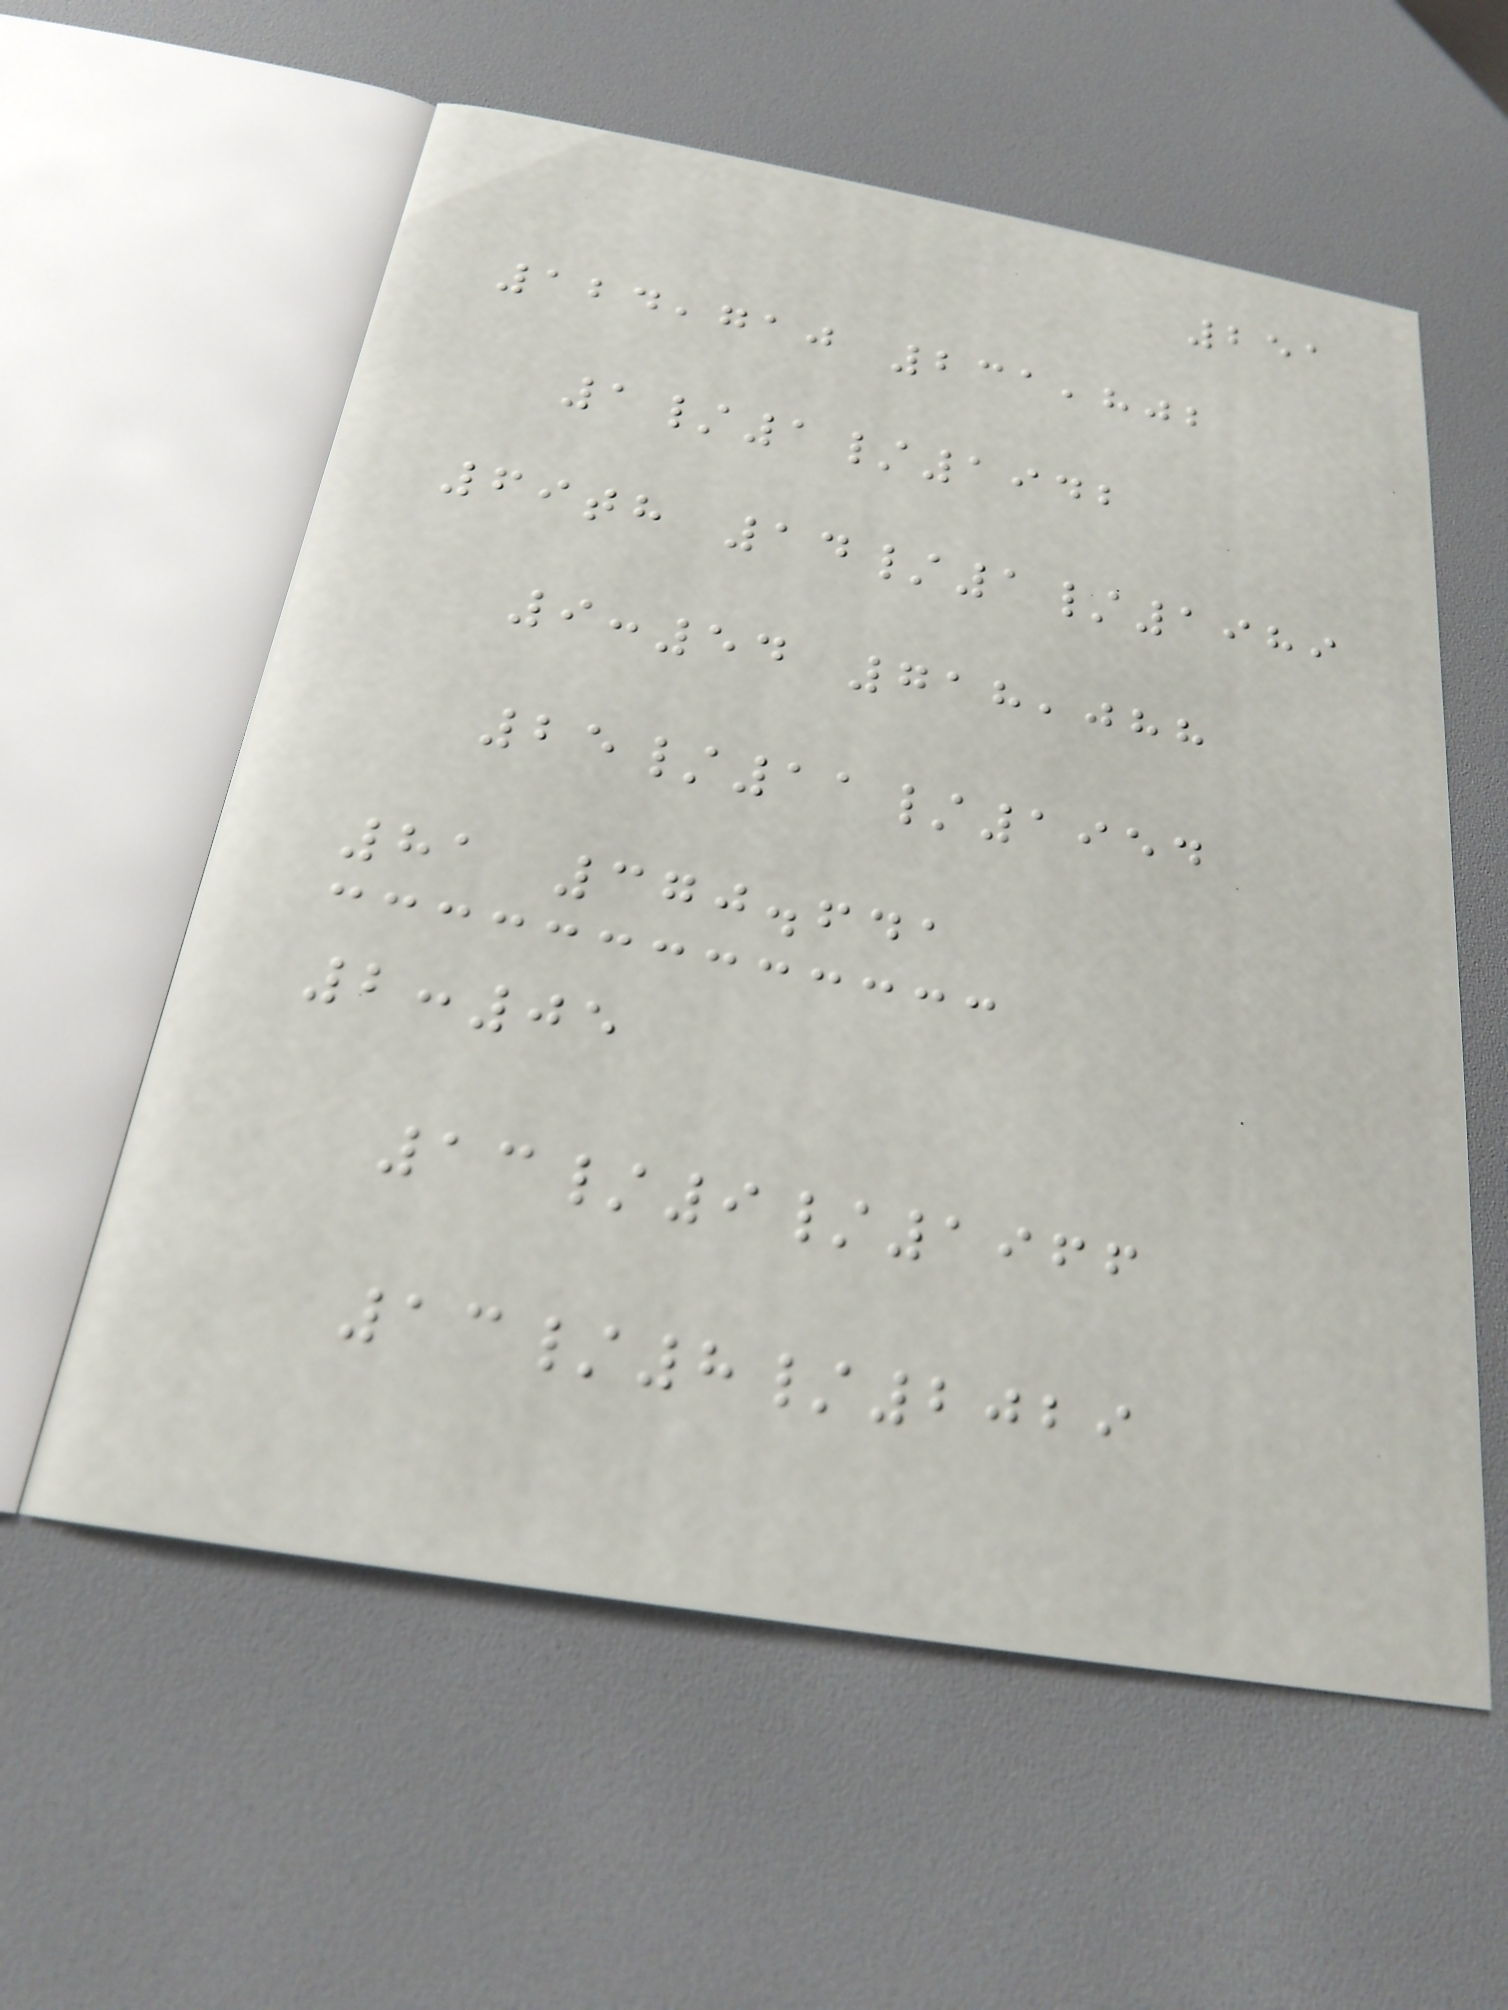251
124,710 231,802
1/1/1942
69th 14/1/1989
9:54 718,088
25/11/1954
81 370.641
2:05
13/9/1966
13/8/2029
